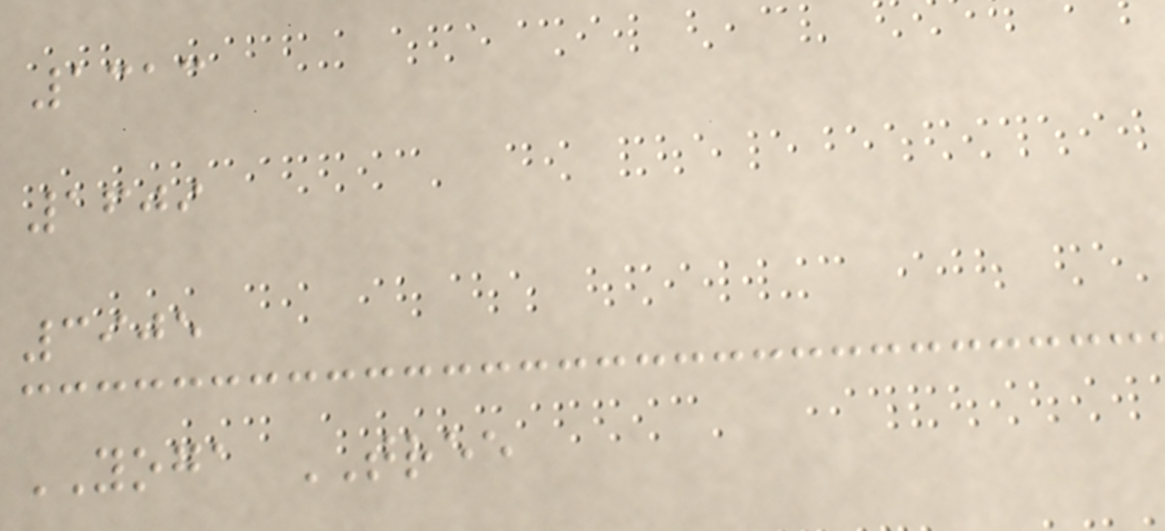1313
1609
3905
YOGA TREE
